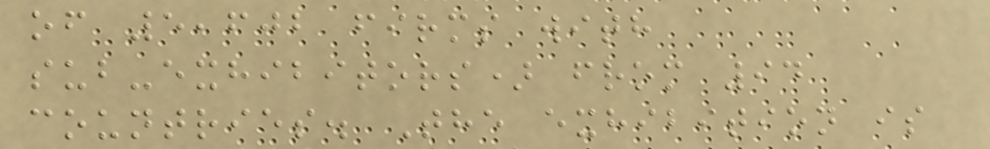of 5,602 firms with
sub-exhibitors) from 94
countries. The exhibition is
